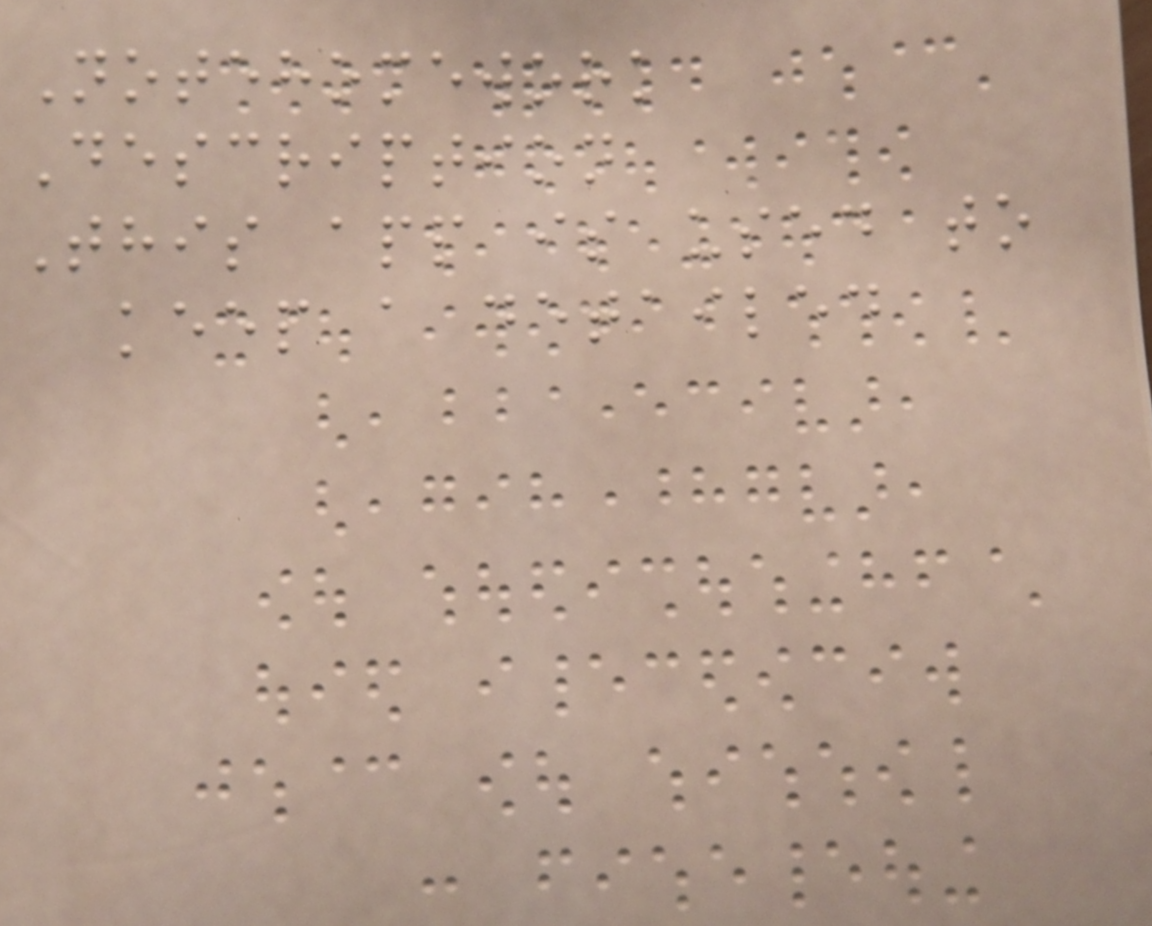Notehomework
Description
This app is used to
keep a detailed
